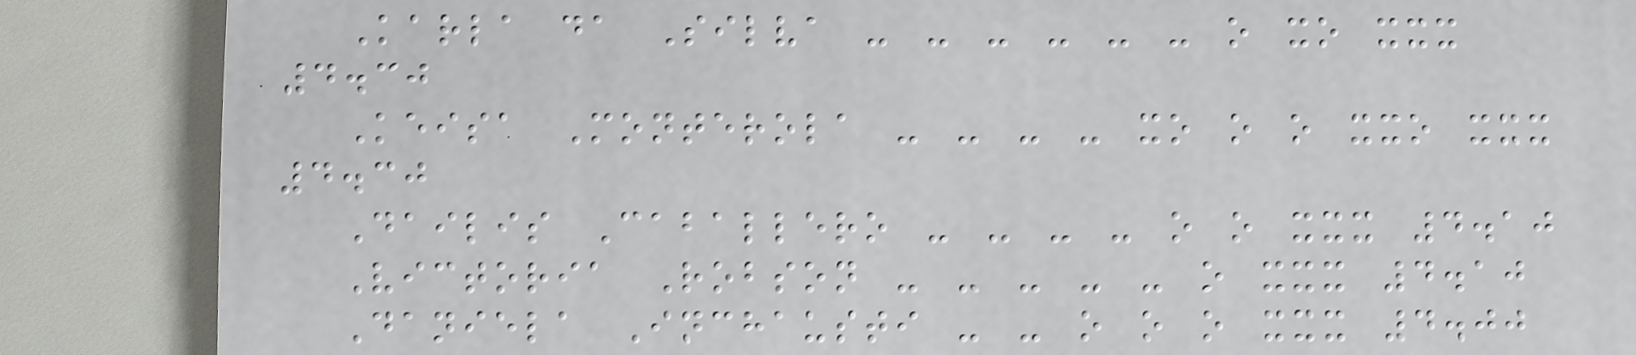Karla da Silva - - - - - - o xo xxx
4.30
Keisa Monterola - - - - xo o o xxo xxx
4.30
Dailis Caballero - - - - o o xxx 4.10
Victoria Robson - - - - - o xxx 4.10
Daniela Inchausti - - o o o xxx 4.00
